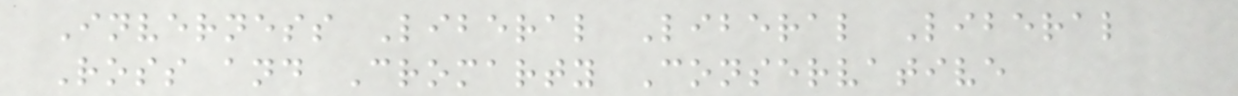Inverness Liberal Liberal Liberal
Ross and Cromarty Conservative
